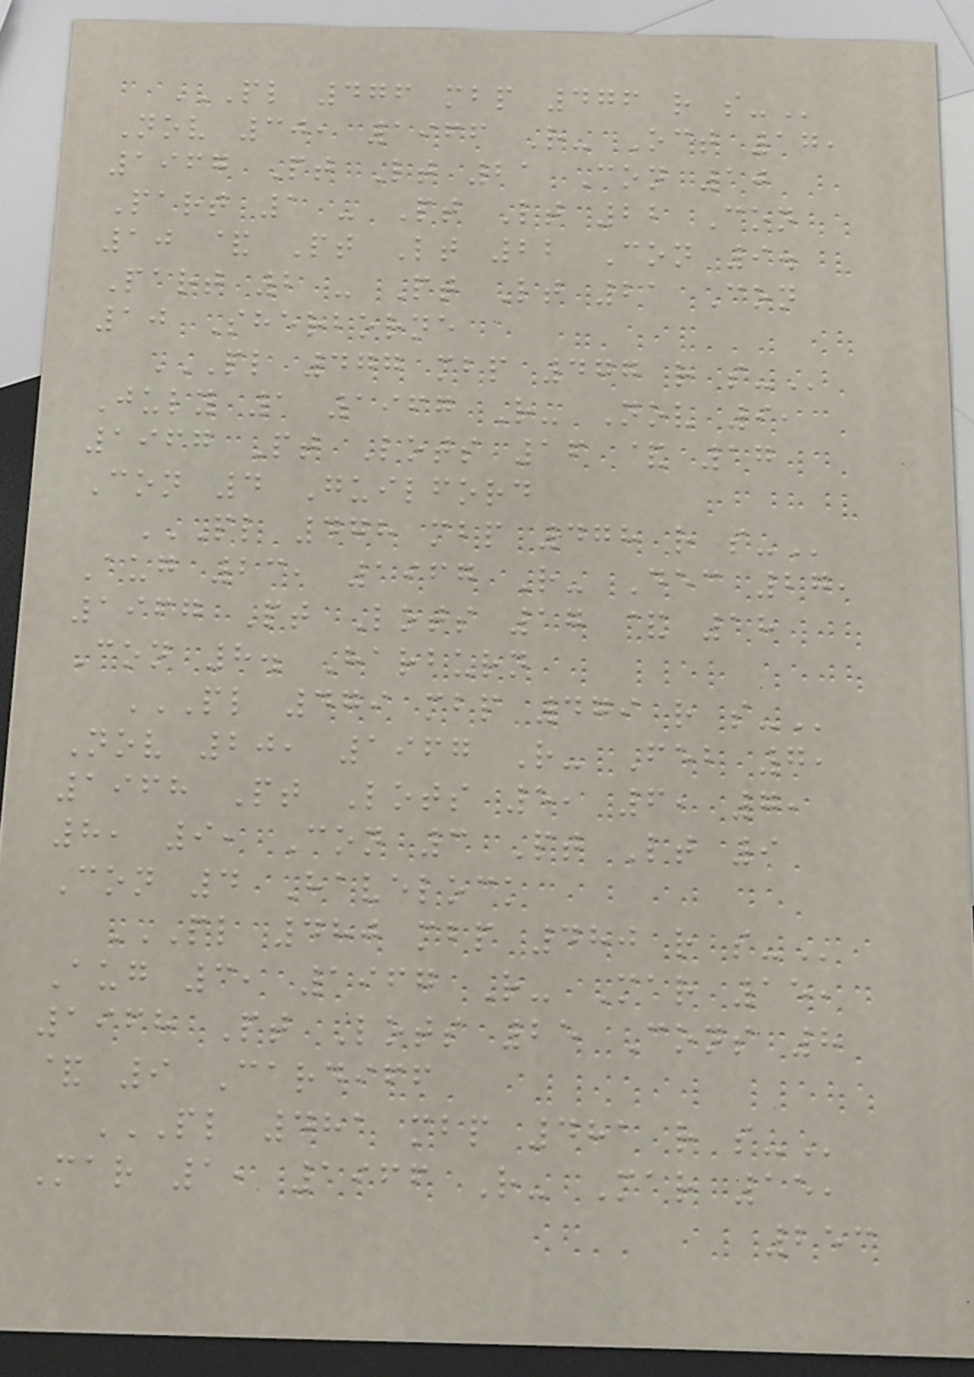PL 476 MBP 476 R S-
Nov 30, 1966 R- Oct 17,
1967 Pt Lt 21 Con 10
Part 1 - Pt Lt 22 Con
10 & Pt Lt 22 Con 9.
Part 2 - Pt Lt 21 Con
10 Sherborne
PL 477 MBP 477 R S-
July 1 1967 R- Nov 9,
1967 Pt Lots 16 & 17
Con 4 Guilford
PL 478 MBP 478 R S-
Aug 23, 1967 R- Dec 27,
1967 Pt Lots 17 & 18
Con 8. Harburn
PL 479 MBP 479 R S-
Nov 20, 1967 R- Feb 7,
1968 Pt Lots 5, 6, 7,
8, 9, Con 3 Pt Lt 9
Con 4 Havelock
PL 480 MBP 480 R S-
Aug 3, 1967 R- Mar 15,
1968 Pt Lots 25 Cons 8
& 9 Cardiff
PL 481 MBP 481 R S-
Mar 1, 1966 R- Mar 15,
253
